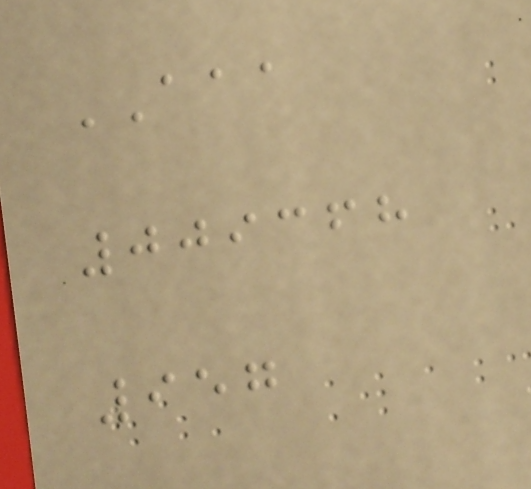AAA
009368
957
